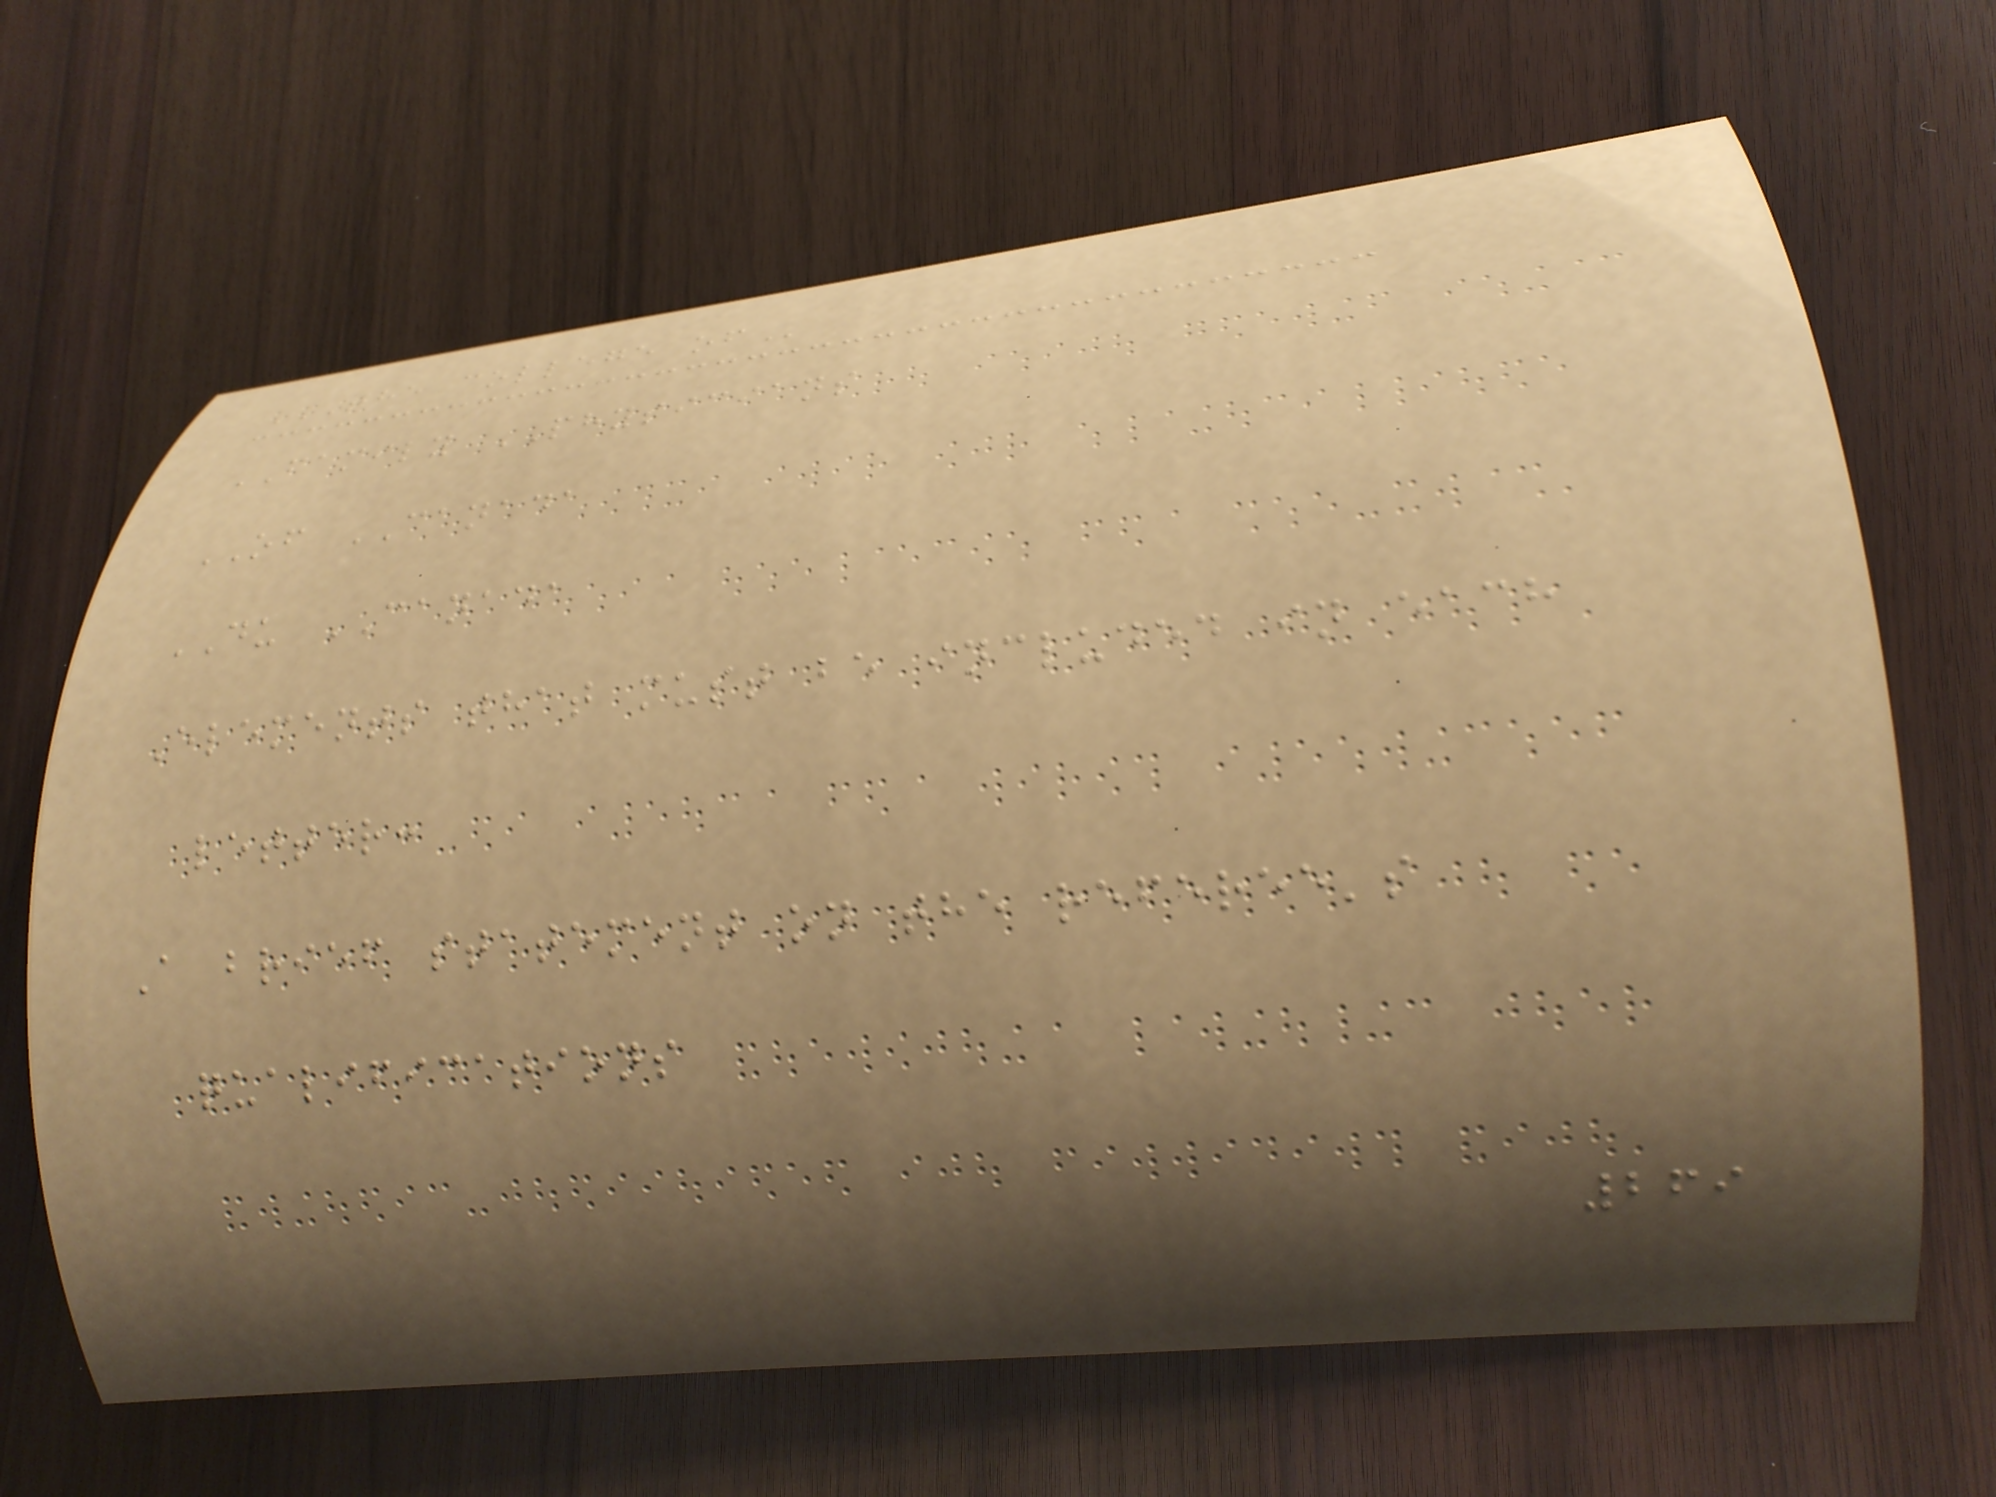THE COLLEGE OF
FAMILY PHYSICIANS
OF CANADA
DU CANADA
Elements that must be included in each
letter:
A brief statement on the referee's
qualifications
269
